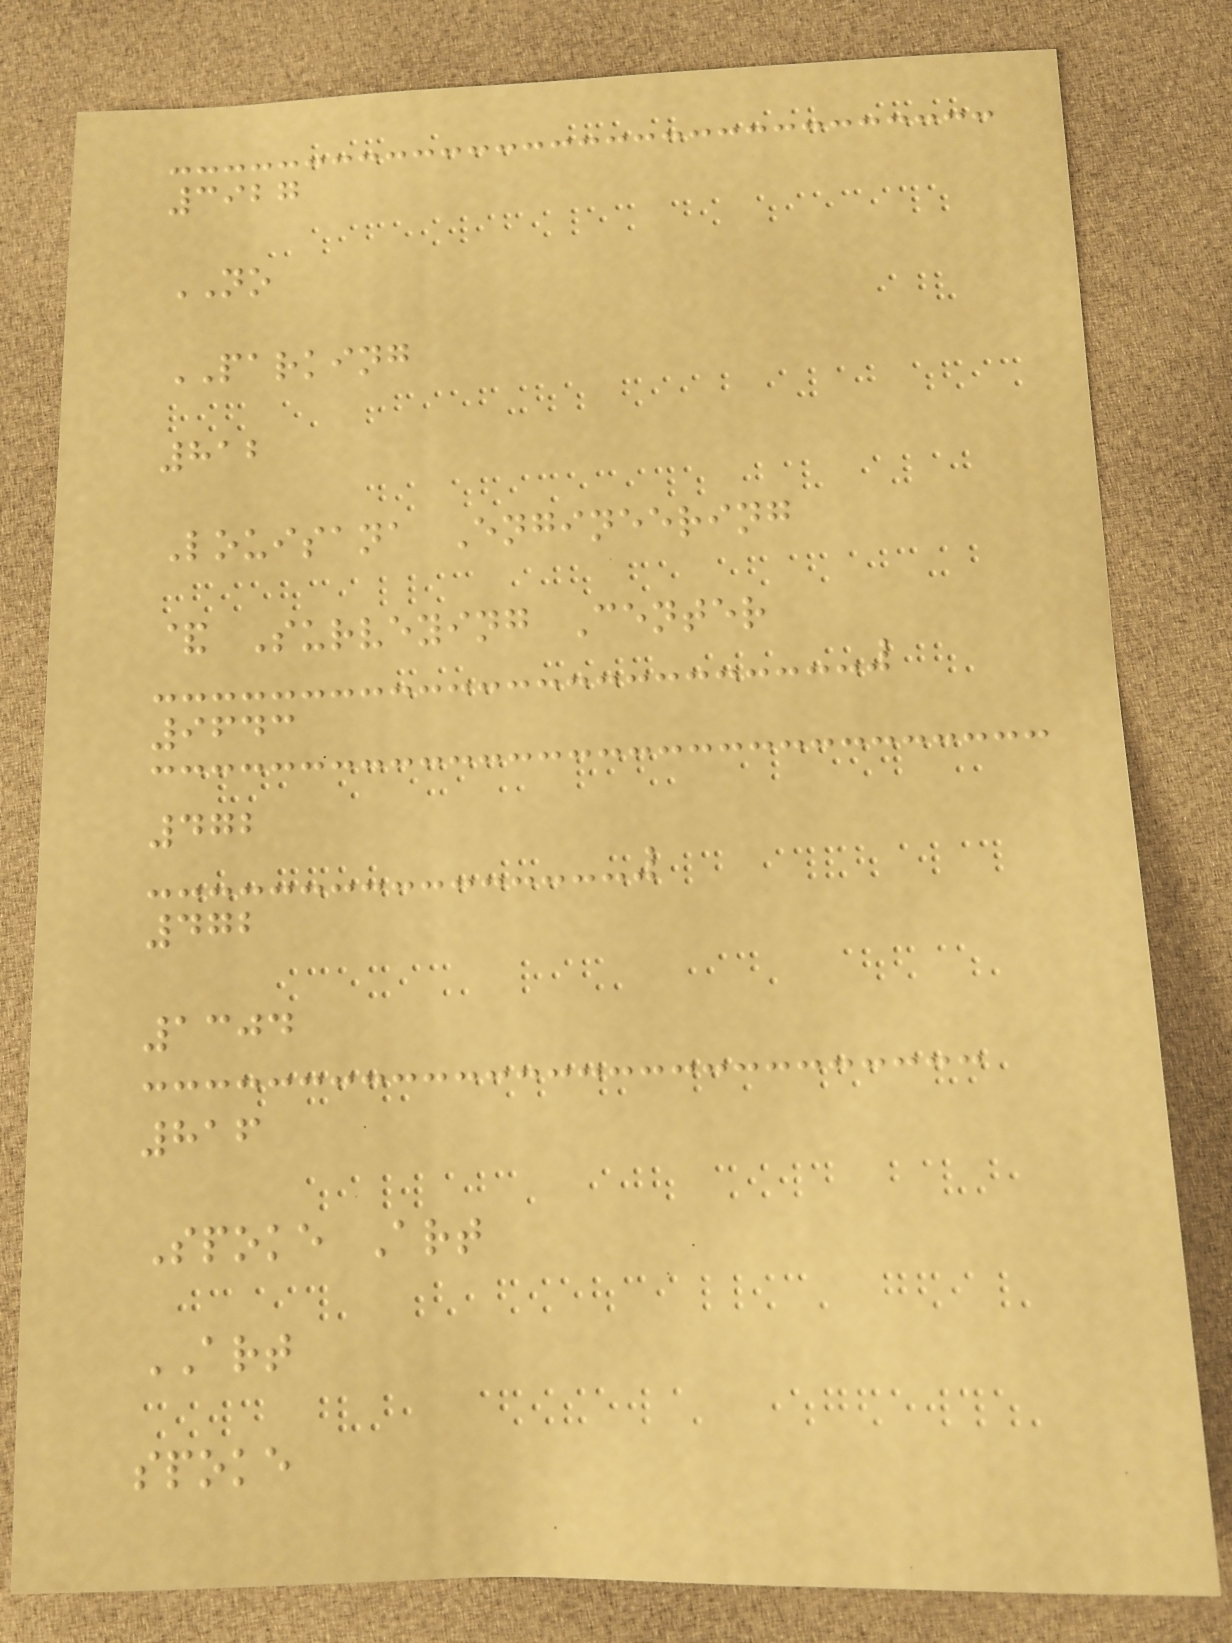3927
NO
PARKING
812
Louisana Engineering
& Surveying Center
9643
472
472
1304
816
Spoke Art
ART
spoke
